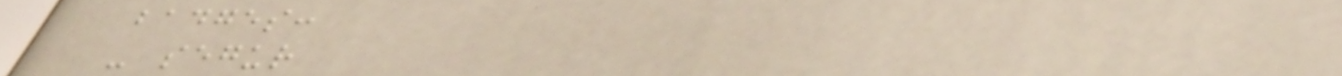badges:
- segur
